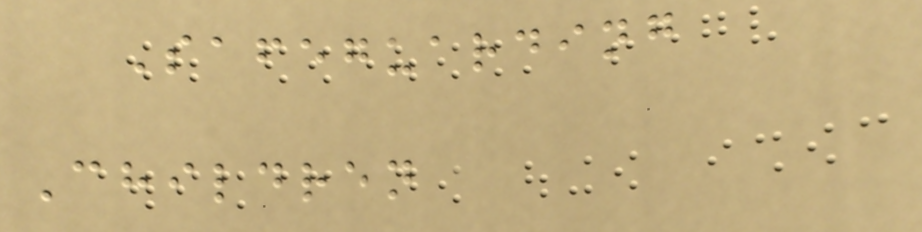Safeguarding
Children
